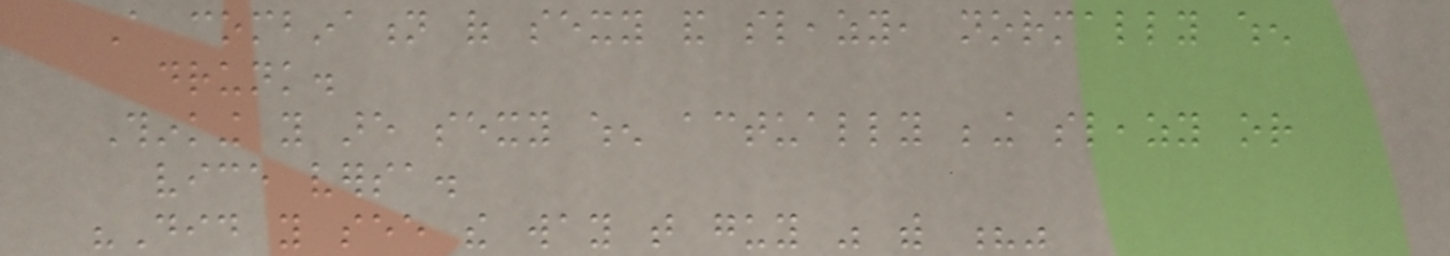A combination of sexy and sleazy, normally when
drunk.
Thinking you are sexy when actually being sleazy or
vice versa.
"Did you see the way that guy was with ?"
